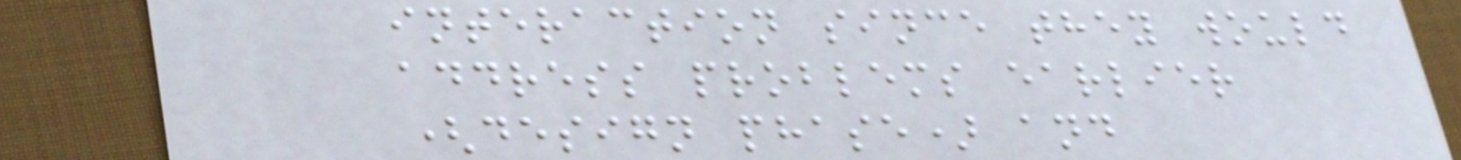interaction since they would
address problems earlier
(design phase) and
